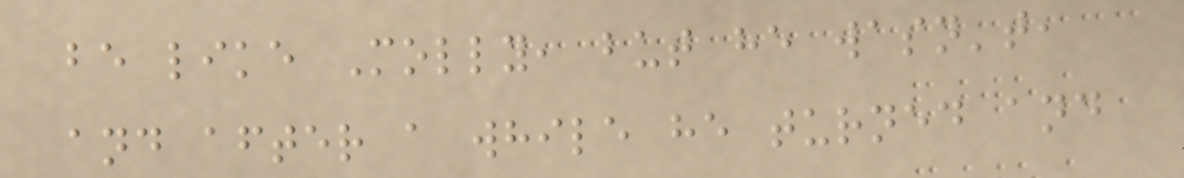be like Molly, but he wasn't,
and after a while he turned and
